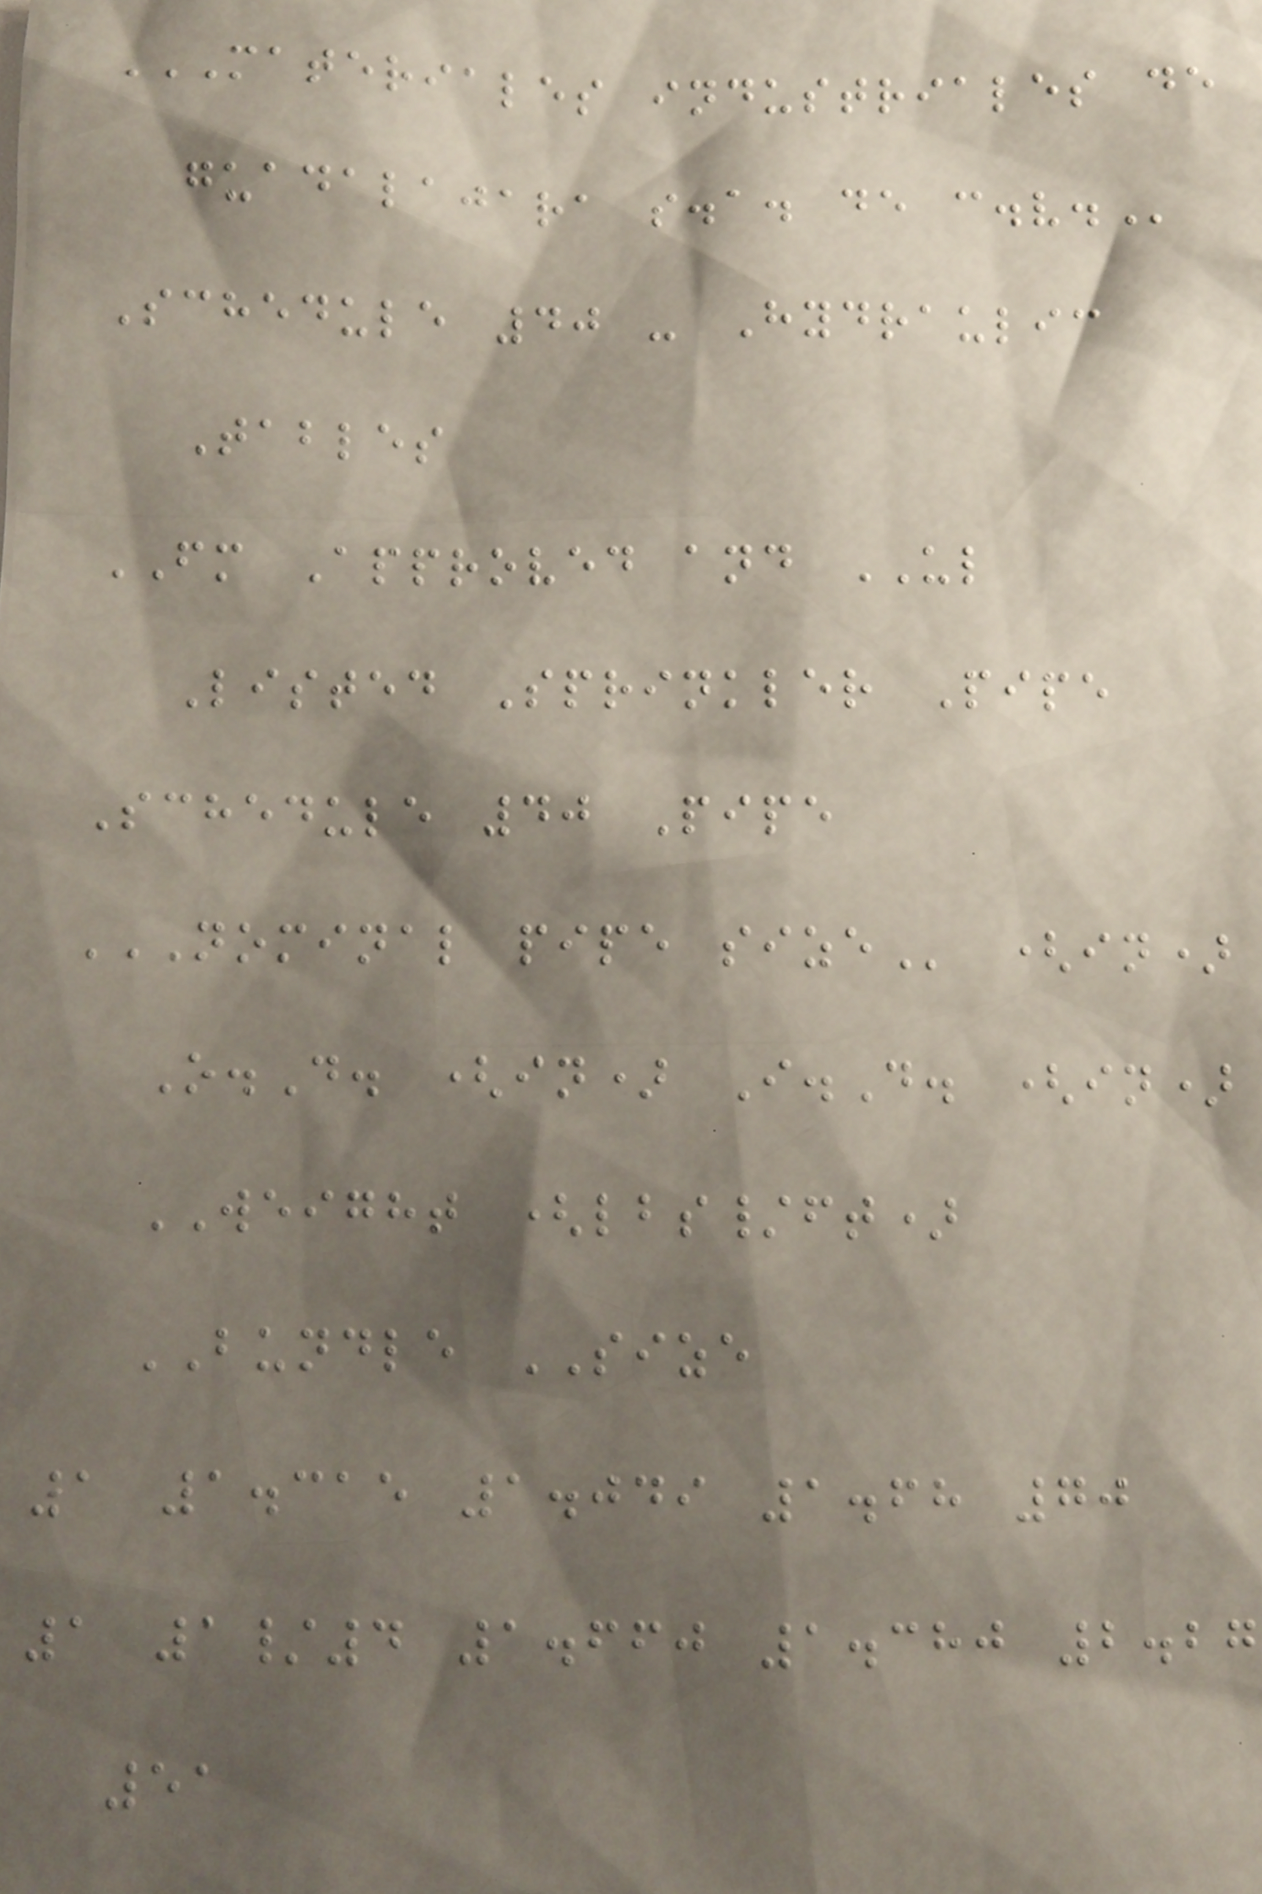MATERIALES INDUSTRIALES DE
GUADALAJARA S.A. DE C.V.
Schedule 40 - Hydraulic
Tables
FM Approved and UL
Listed Sprinkler Pipe
Schedule 40 Pipe
NOMINAL PIPE SIZE (in)
O.D. (in) I.D. (in)
WEIGHT (lbs/ft)
BUNDLE SIZE
1 1.315 1.049 1.68 70
1 1/4 1.660 1.380 2.27
51
